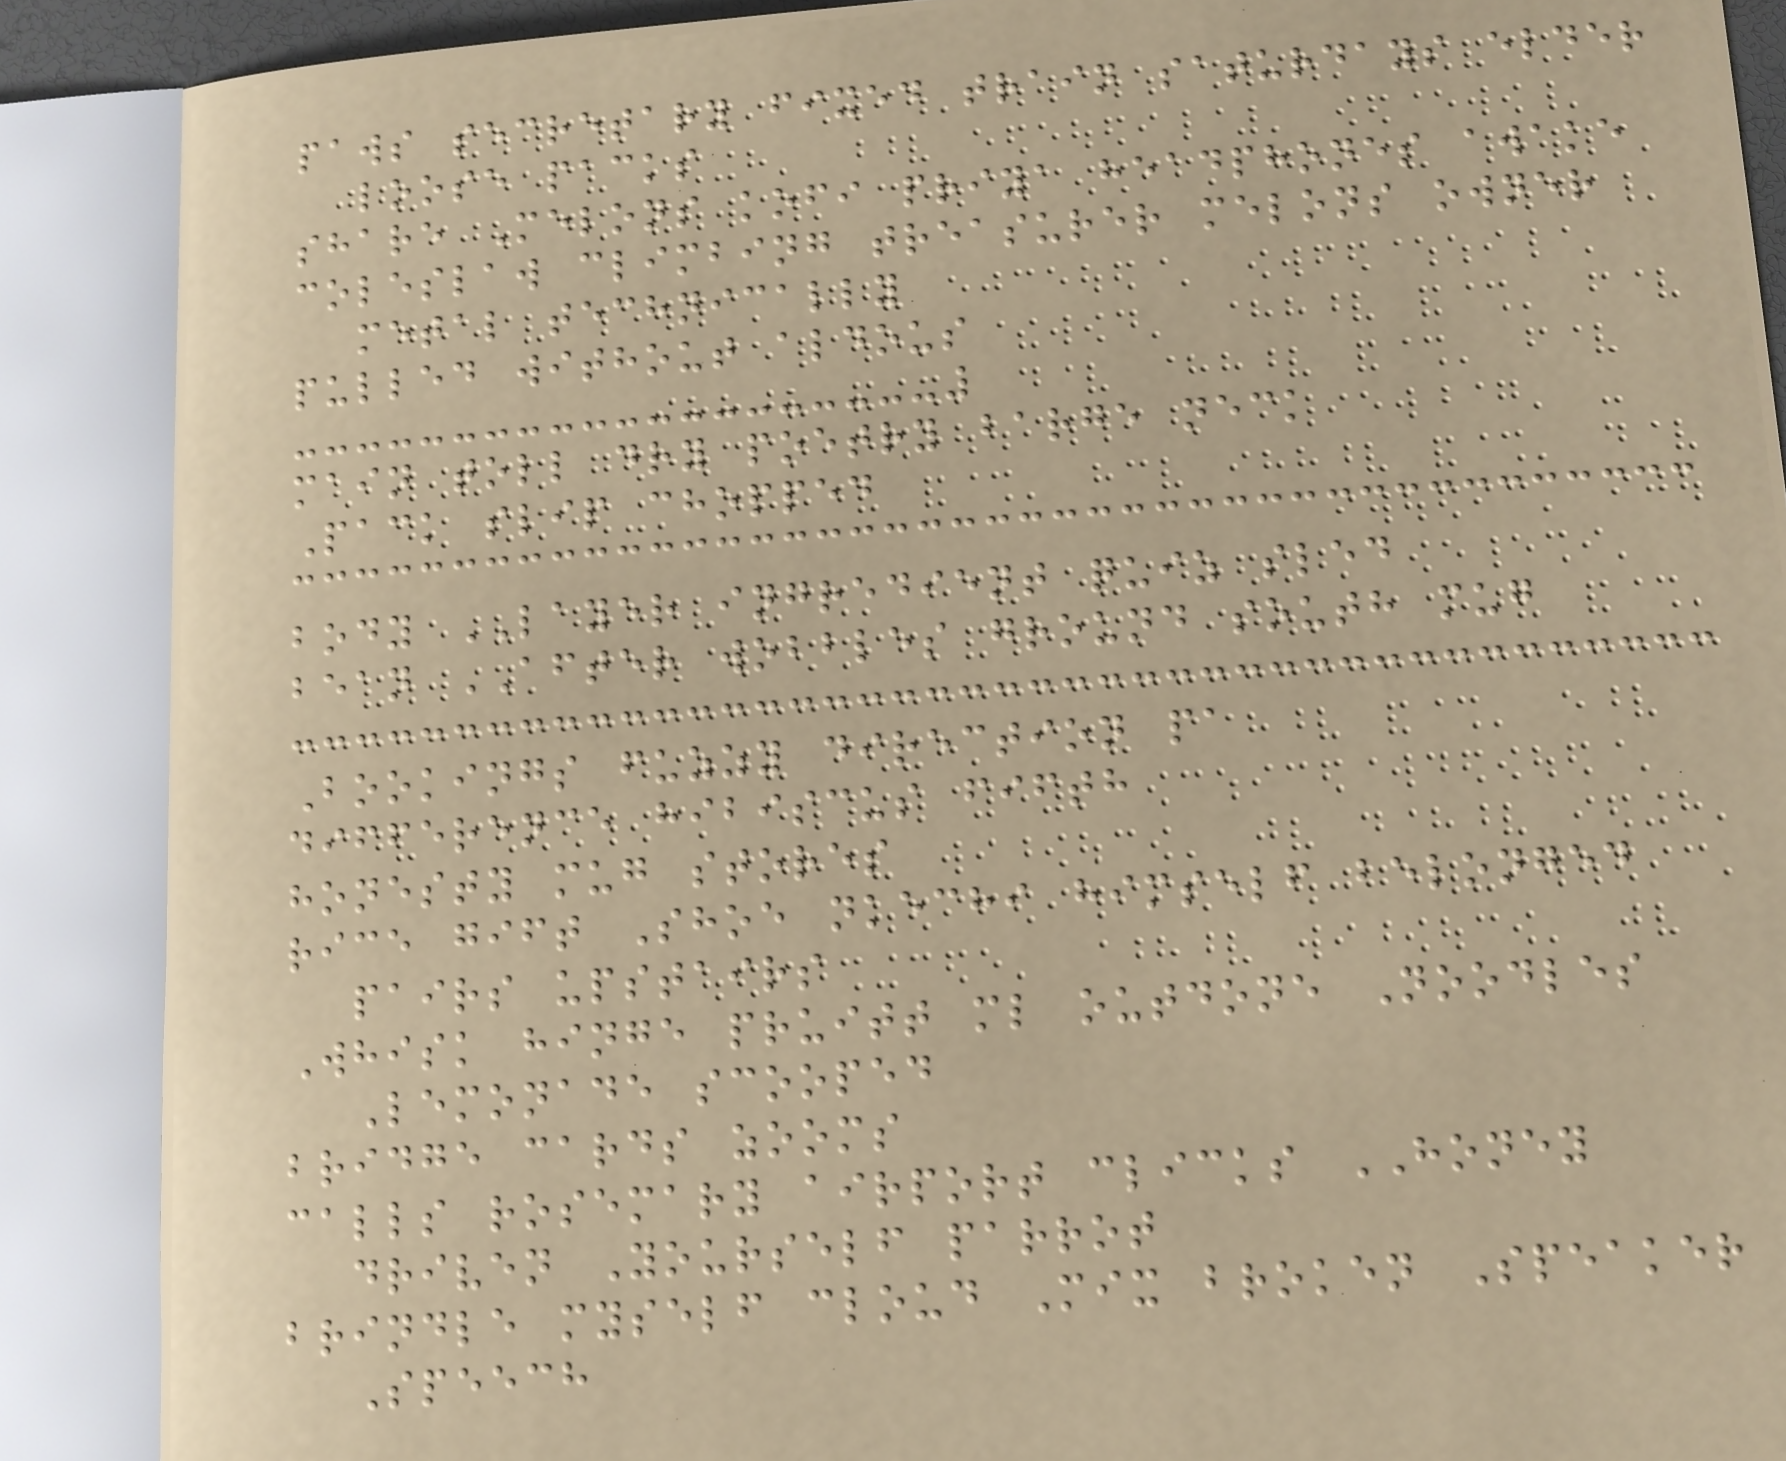paws secretary fixed train saturdays elder
loose packs
share Melons kofi priya headphones awake
coleslaw climbing treasurer melons owner
metal technically
pulled without aldous
main toll dry poetry barge neck
Pack slip chopped
body LAYER ingredient quiz sled
bean AFTER wobbles ground south mug
Bookings fuzzy direction pa
difference hibiscus fifth
honesty mug stores
rice gift Shoe nkechi himself belonged
pairs upstairs
Whisk hinge pruitt ml outdone Noodles
Lemonade scooped
bridge cards zooms
calls rosemary airport clicks HONEY
driven Yourself parrot
brindle myself cloud Mix broken Speaker
Speech
